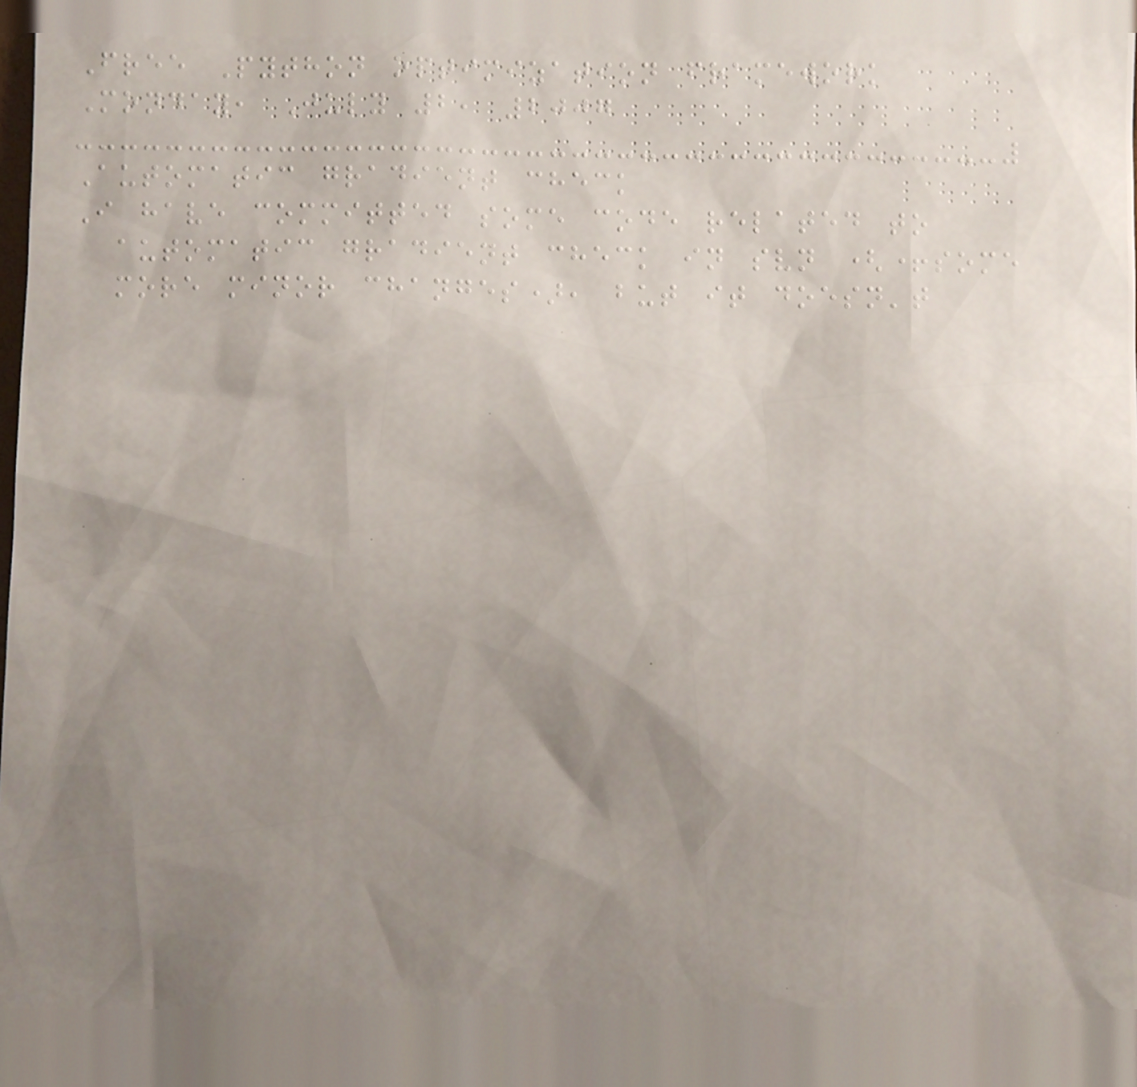Free Python optimization framework
Monday, July 2, 2007
Automatic gradient check
I have committed some code related to
automatic gradient check in svn (+some
more minor changes), but it doesn't
